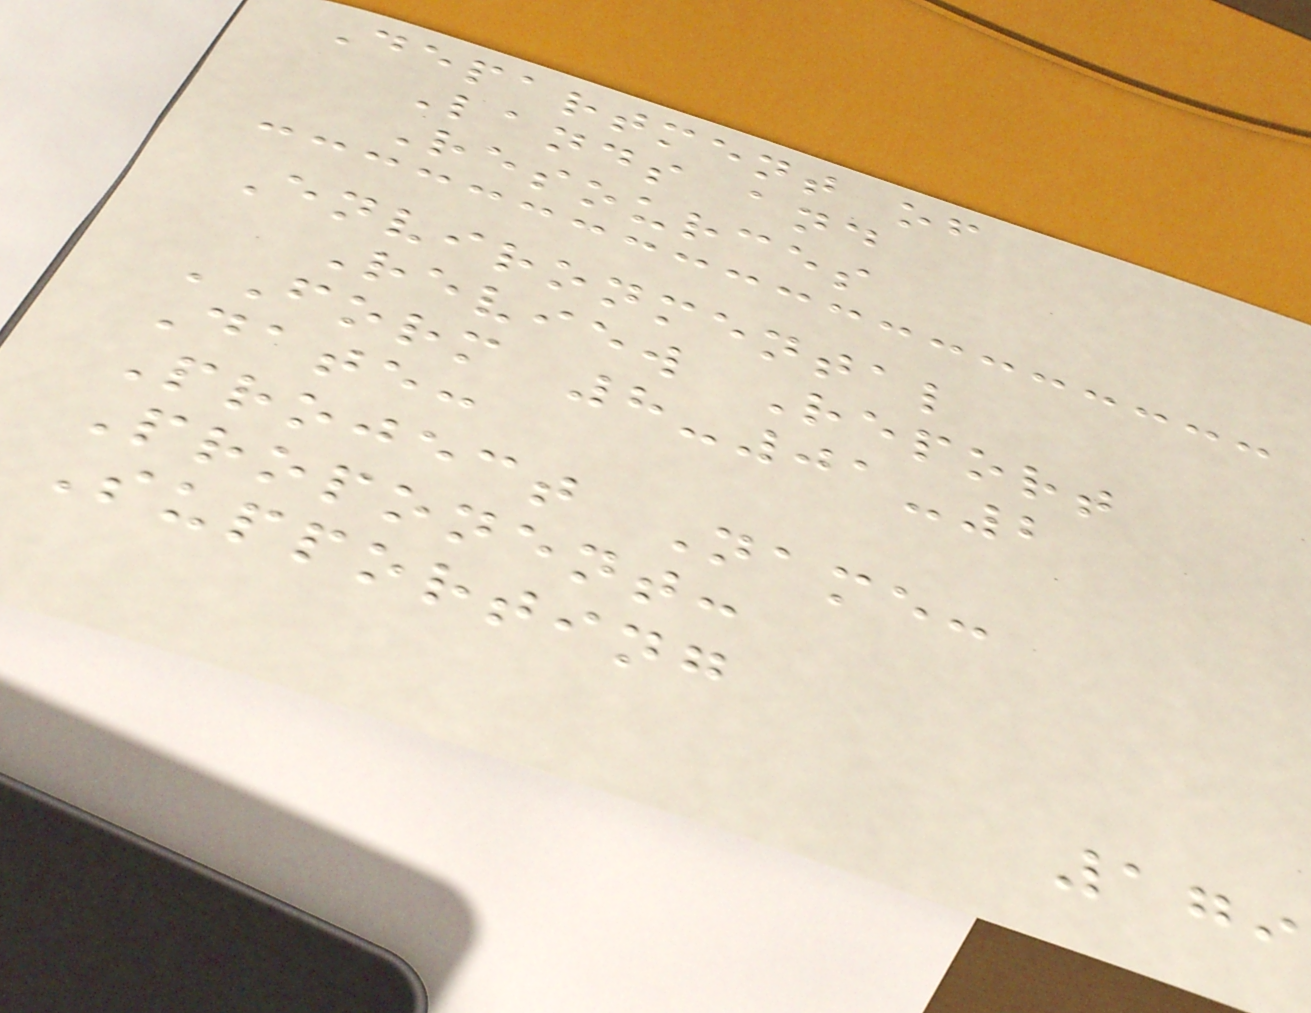Department of
Lands and
Resources
Environmental
Review Report
FORM 8-01-2
Date:
Project Name:
Proponent:
Supporting
179
